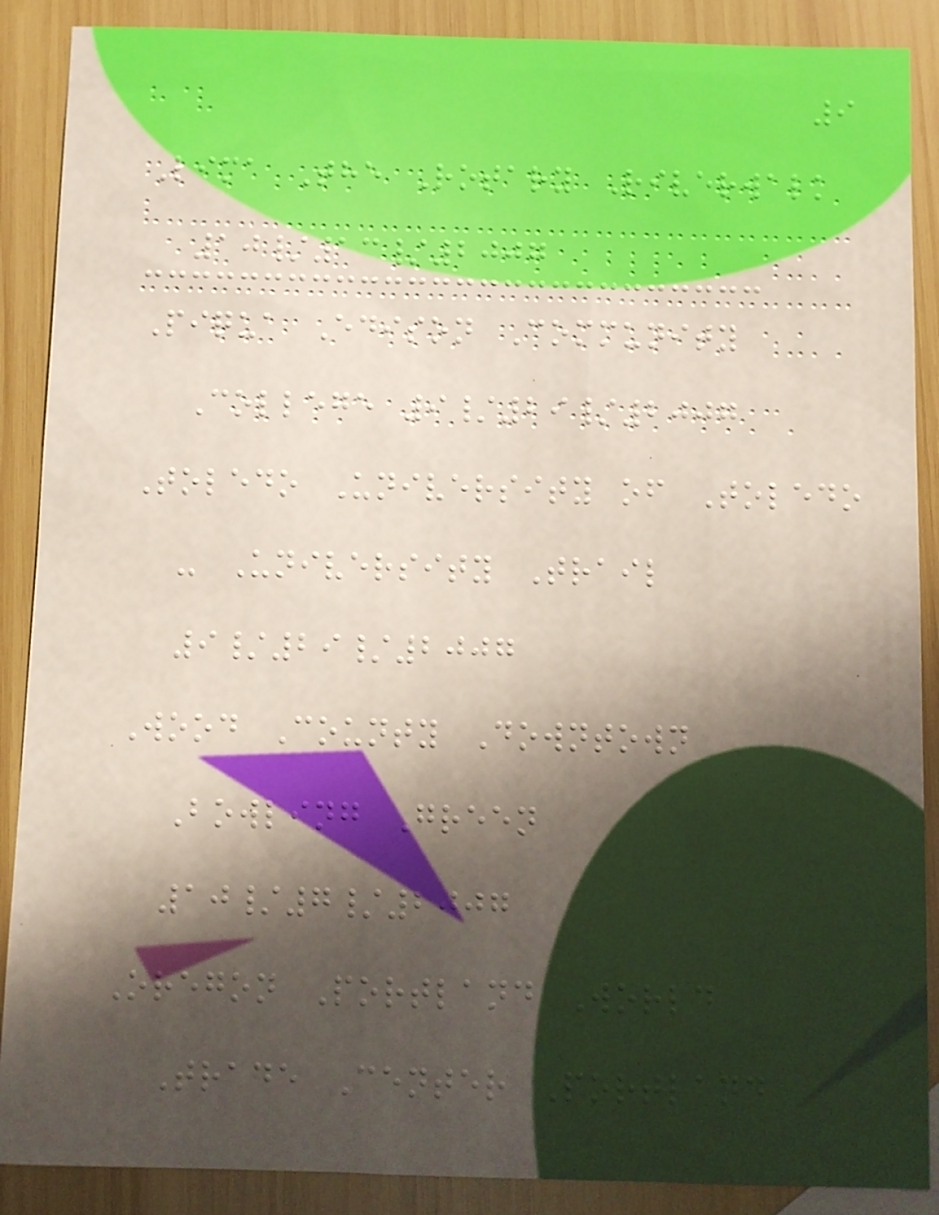9
Lima The Rotary Riverwalk
10/13/2007
Piqua Edison Community
College 9/29/2007
Toledo University of Toledo
- University Trail
9/29/2007
Wood County Downtown
Bowling Green
10/7/2007
Oregon Portland World
Trade Center Portland
